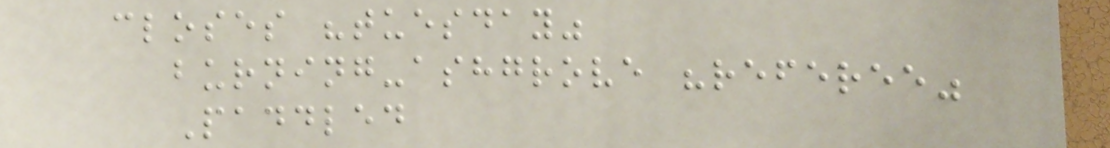closes "tuesday"
burning-ashgrove "referee"
Paddled
